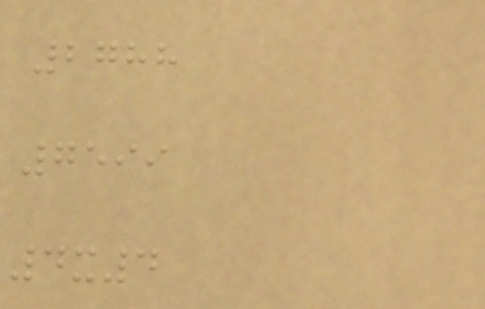2788
7599
4x4
